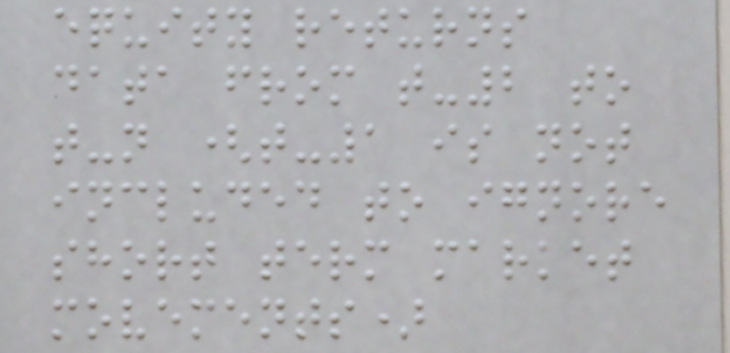equity returns
data from t-2 to
t-n (t-1 is not
included to ignore
short term market
movements)
